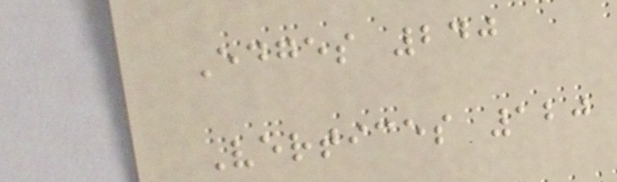Edges 240
Vertices 120
